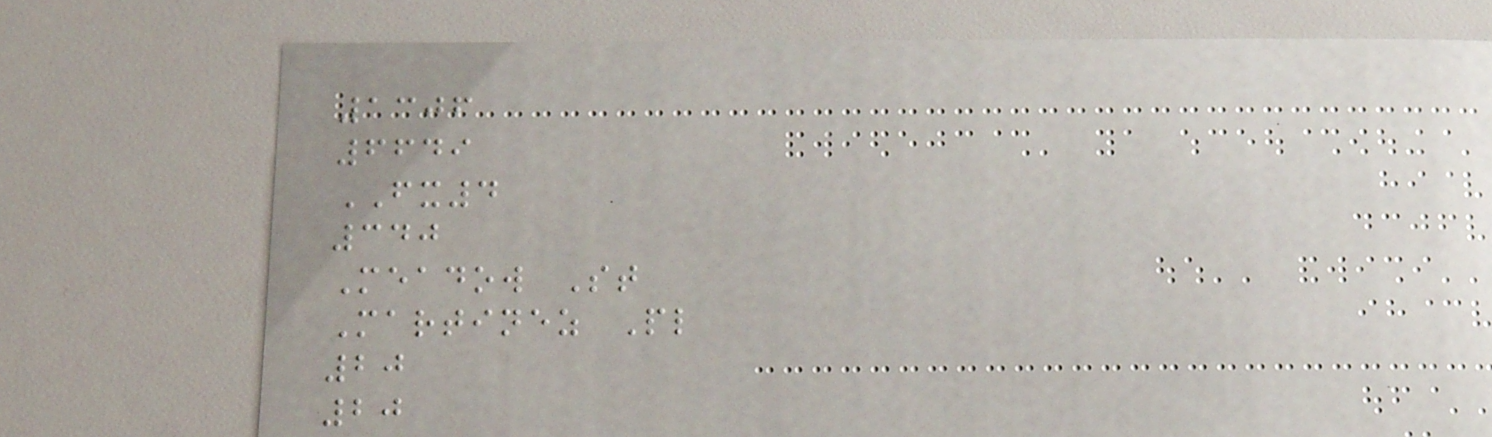1306
6649
FX4
340
Meadow St
Martinez Pl
20
20
